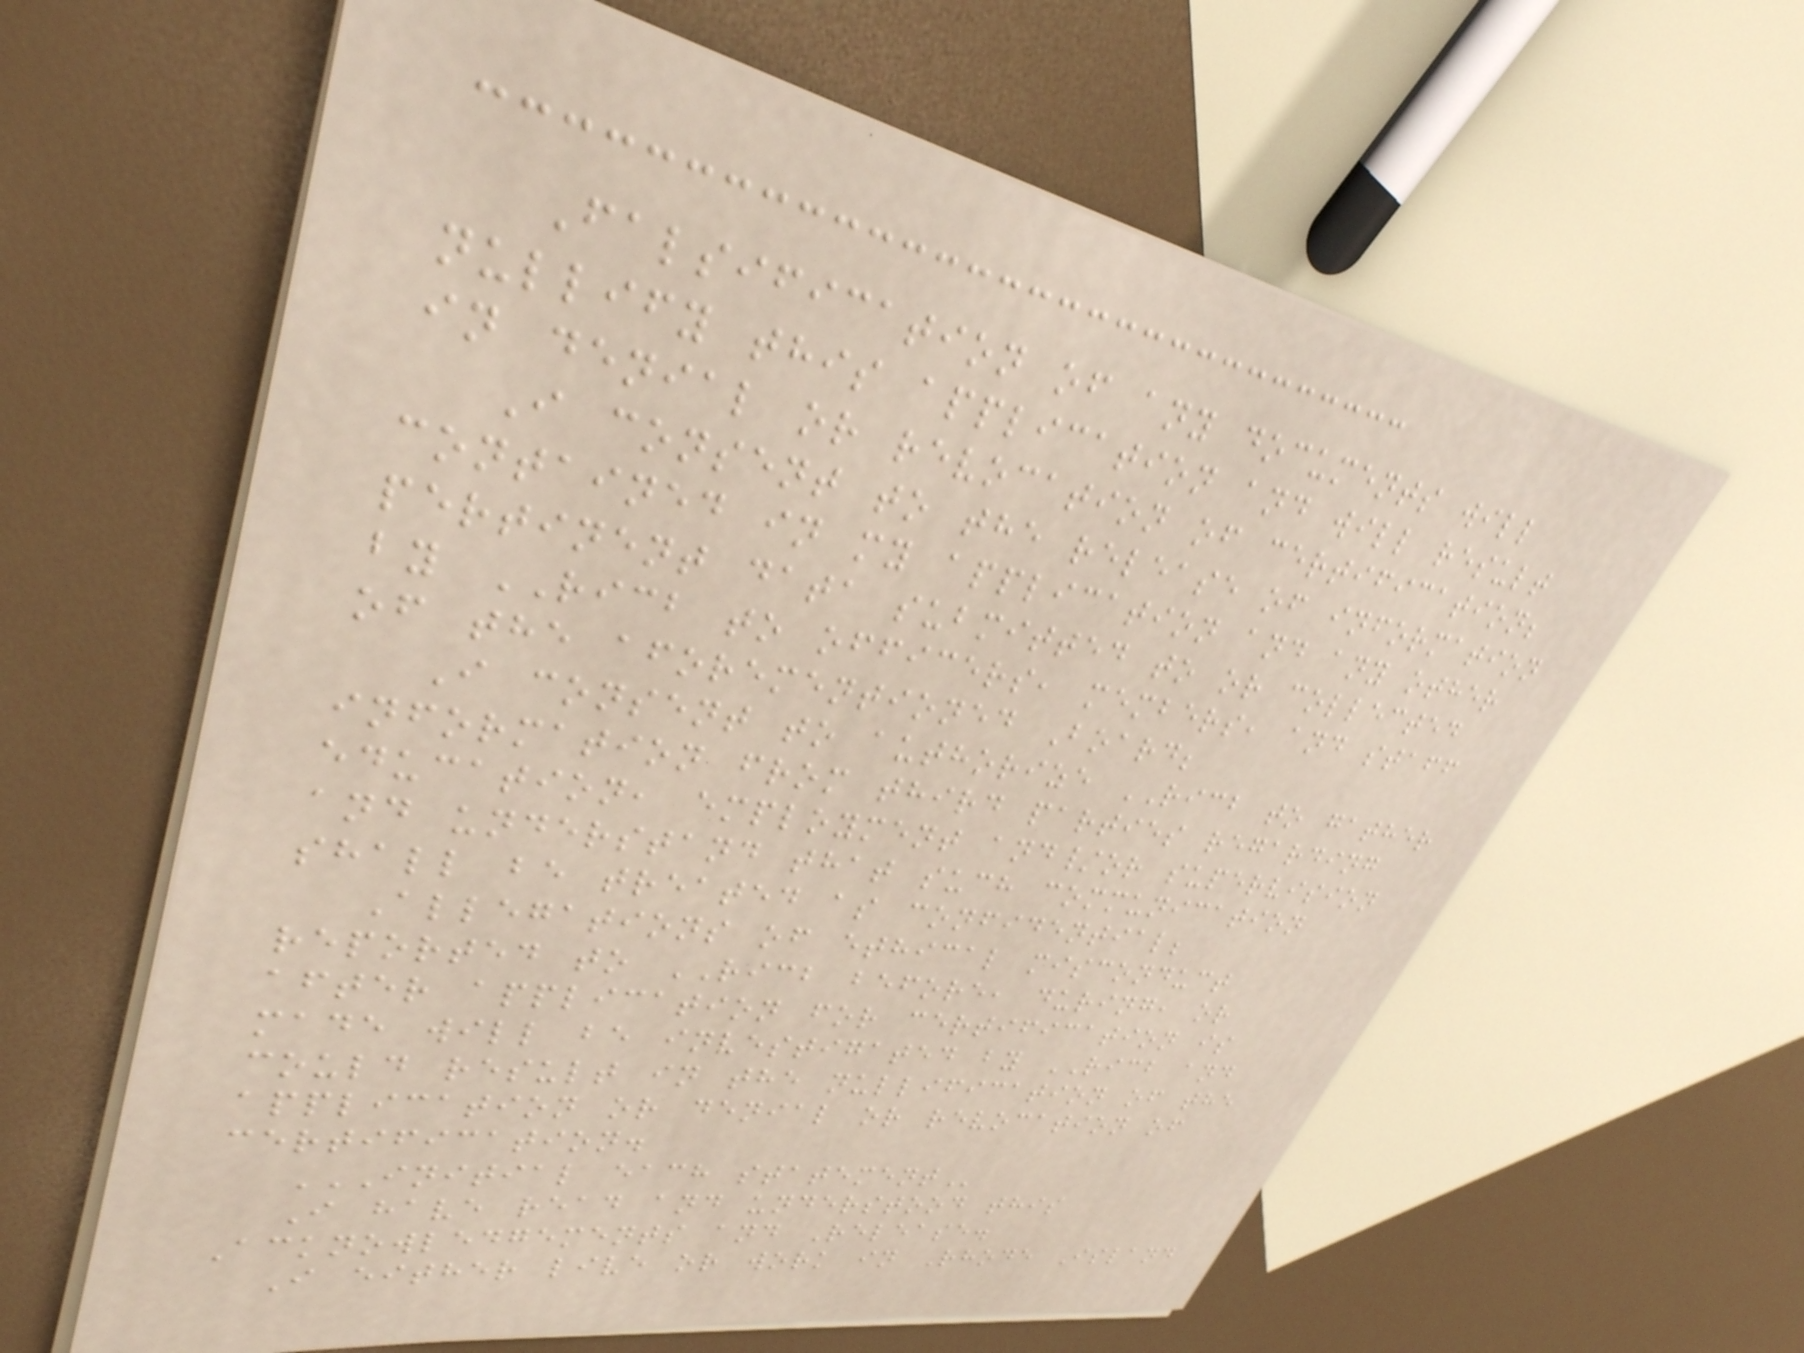Falsification of any documents will
nullify this application and will result
in denial or revocation of certification;
I consent to the release of information
contained in my application and any other
pertinent data submitted to or collected
by RICB to officers, members, and staff
of the aforementioned Board;
I consent to authorize RICB to gather
information from third parties regarding
education, employment and/or supervision
and understand that such communication
shall be treated as confidential;
Allegations of ethical misconduct
reported to RICB before, during, or
after application for certification is
made will be investigated by RICB and
could result in the nullification of the
application or denial or revocation of
certification.
INITIAL EACH STATEMENT
I have read and understood this
Acknowledgements and Release.
I either live or work in Rhode Island
